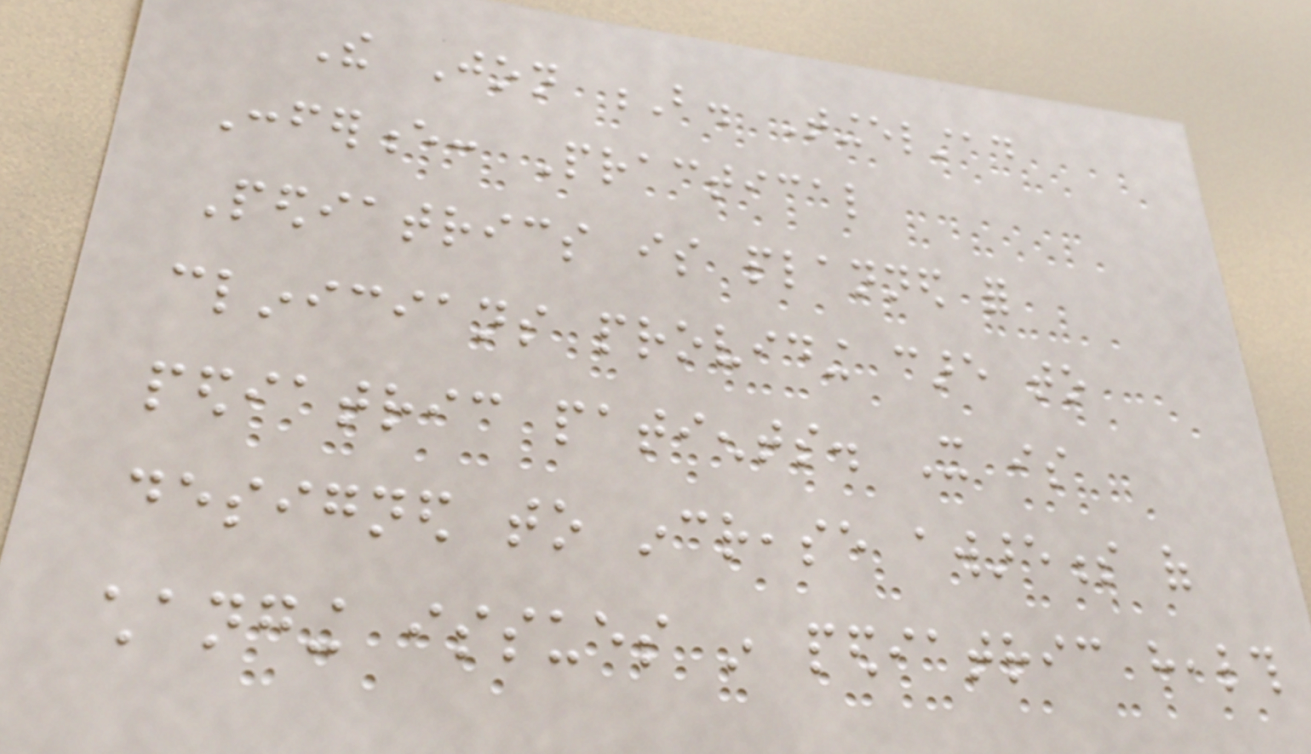The Jon B. Tingelstad
Conference: Practical
Pediatrics is planned for
clinicians providing care to
pediatric patients. It is
designed to increase awareness of
changing issues in pediatric health
